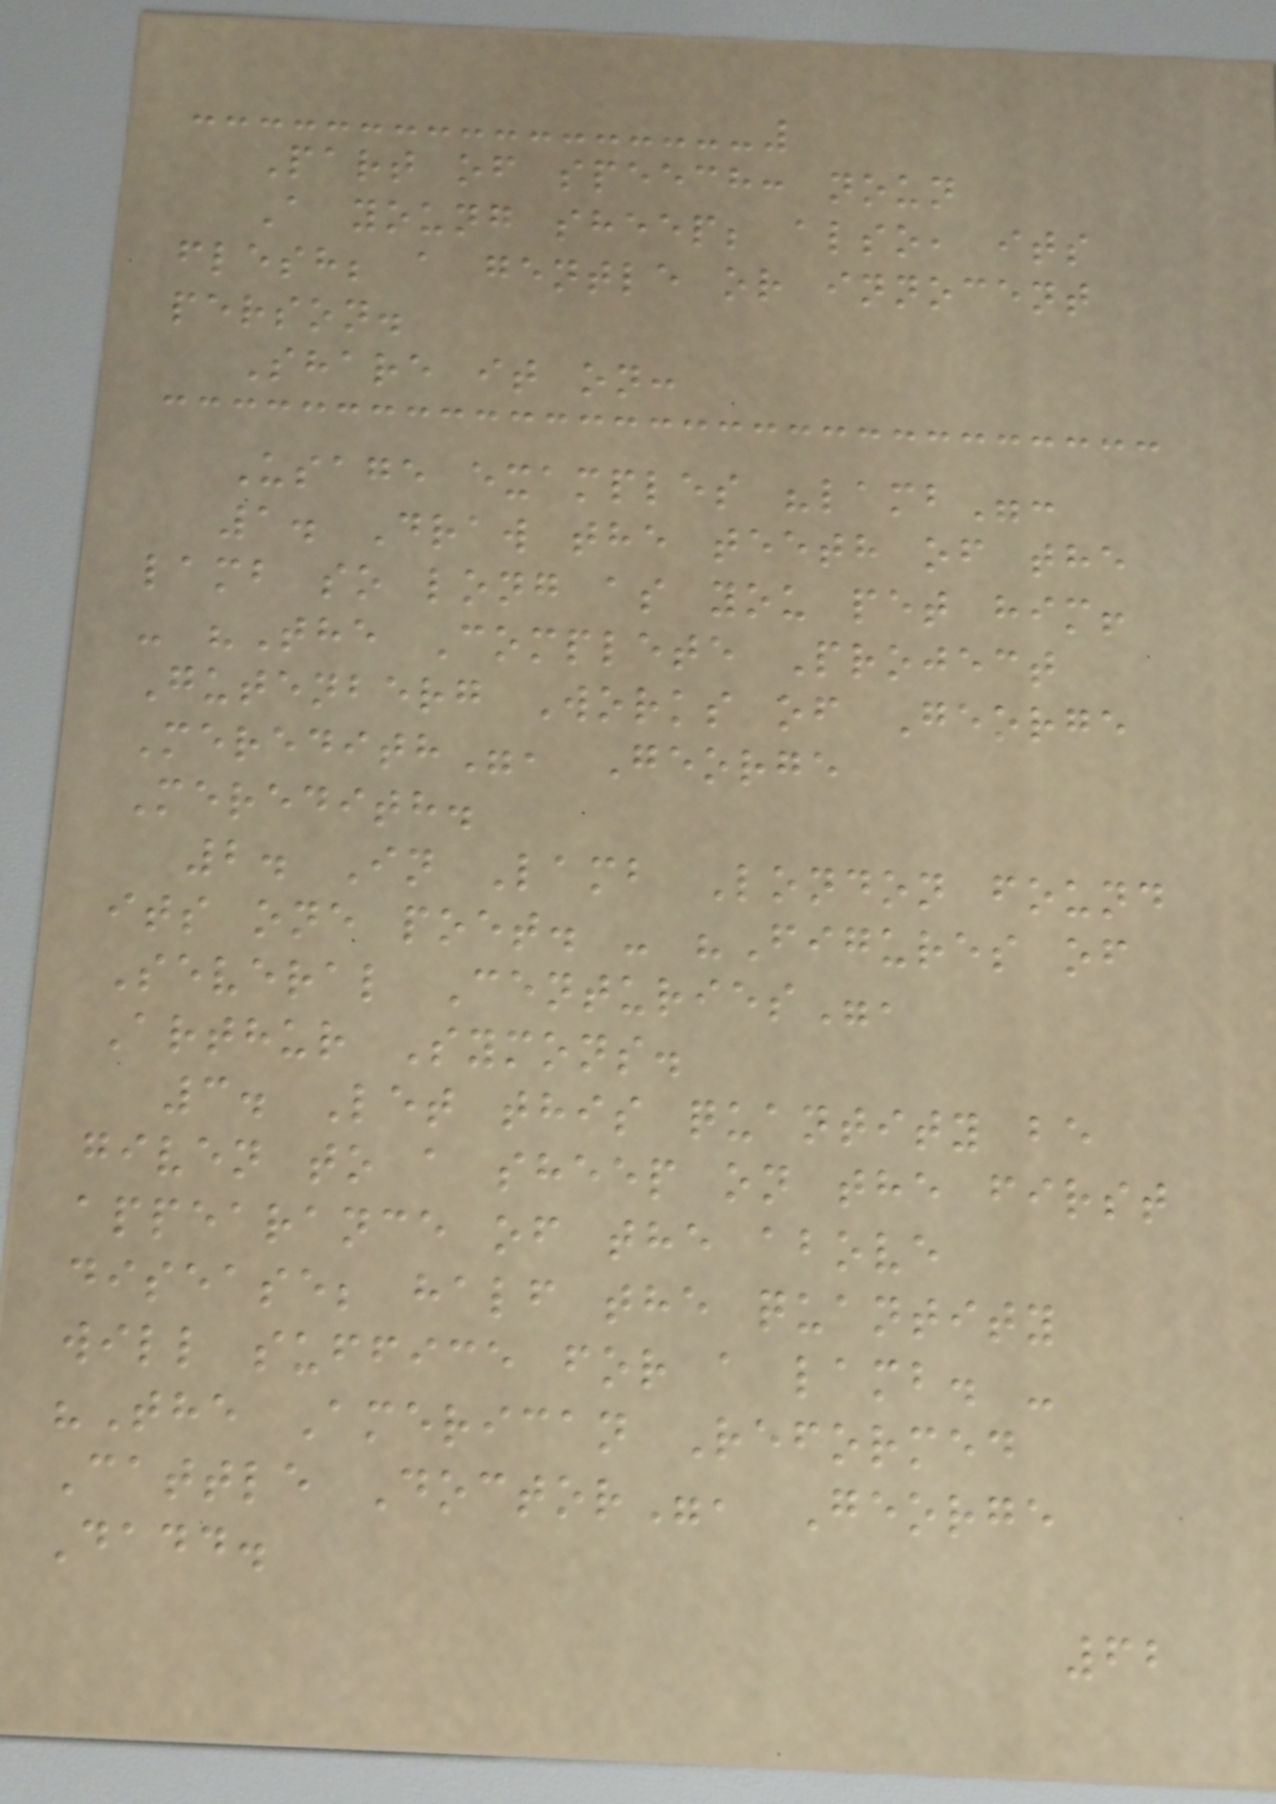Part of speech: noun
A young sheep; also, its
flesh; a gentle or innocent
person.
Share it on:
Usage examples "lamb":
1. Draw the teeth of the
lamb so long as you pet him!
- "The Complete Project
Gutenberg Works of George
Meredith", George
Meredith.
2. In Lamb London found
its one poet. - "Figures of
Several Centuries",
Arthur Symons.
3. Let this quantity be
given to a sheep on the first
appearance of the above
disease; half the quantity
will suffice for a lamb. -
"The American Reformed
Cattle Doctor", George
Dadd.
62
